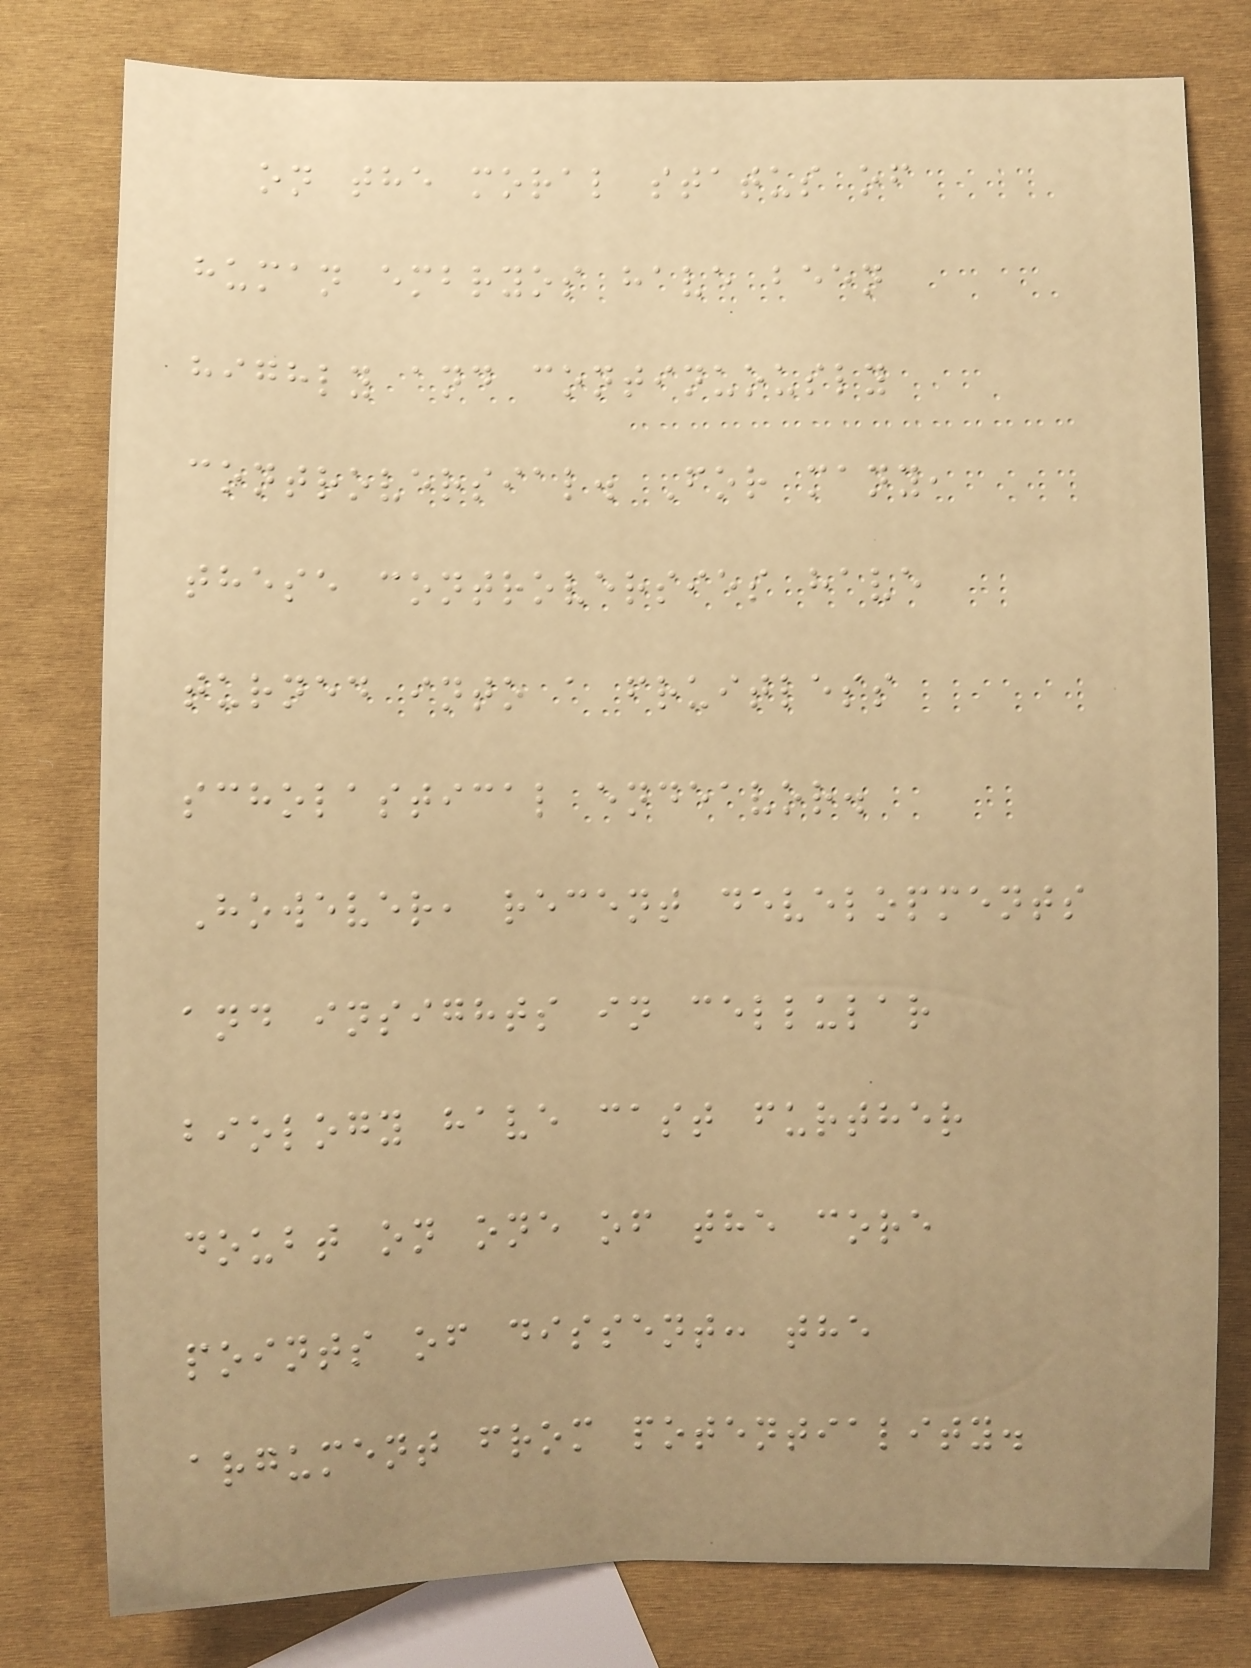on the moral status of
human embryos have been
highly and continuously
controversial. For many,
these controversies have
turned into a fruitless
scholastical endeavor.
However, recent developments
and insights in cellular
biology have cast further
doubt on one of the core
points of dissent: the
argument from potentiality.
